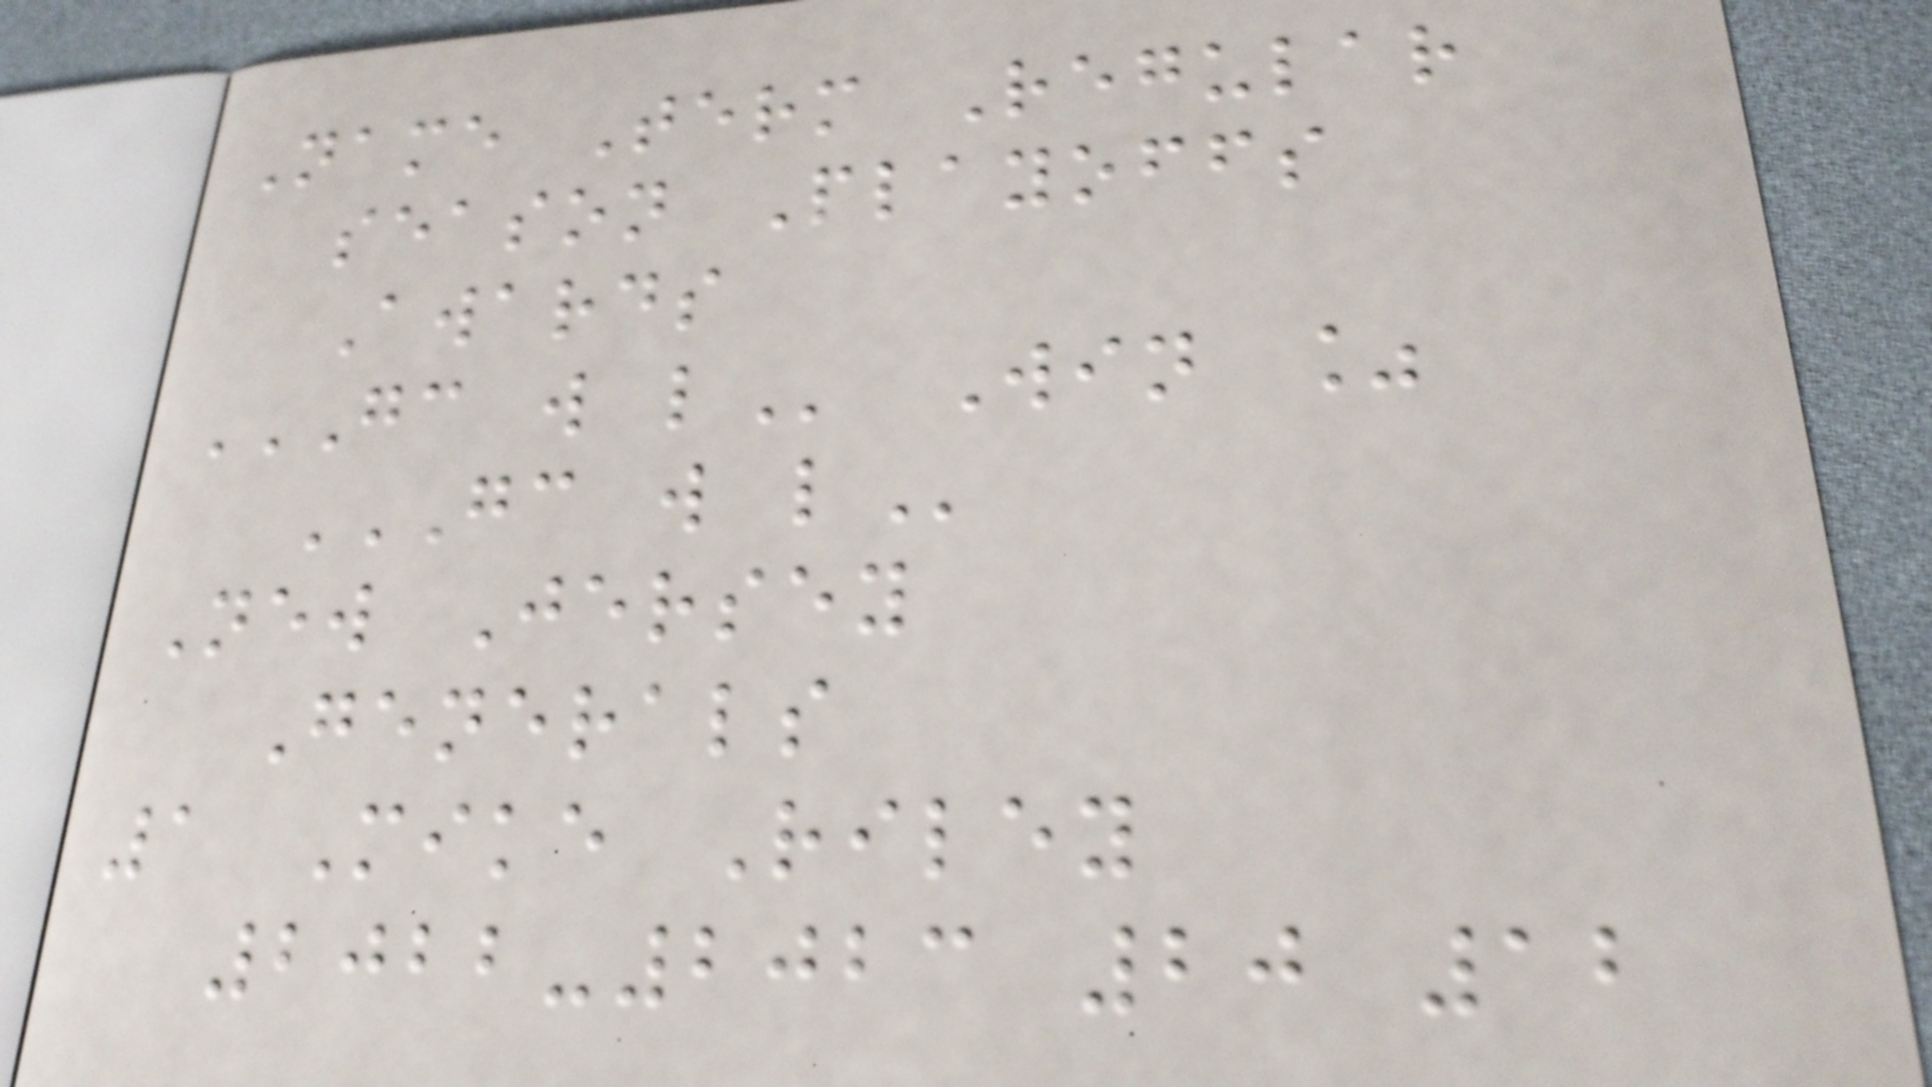Name Term Regular
season Playoffs
Awards
GC W L Win %
GC W L
New Jersey
Generals
1 Mike Riley
2022-2023 20 12
